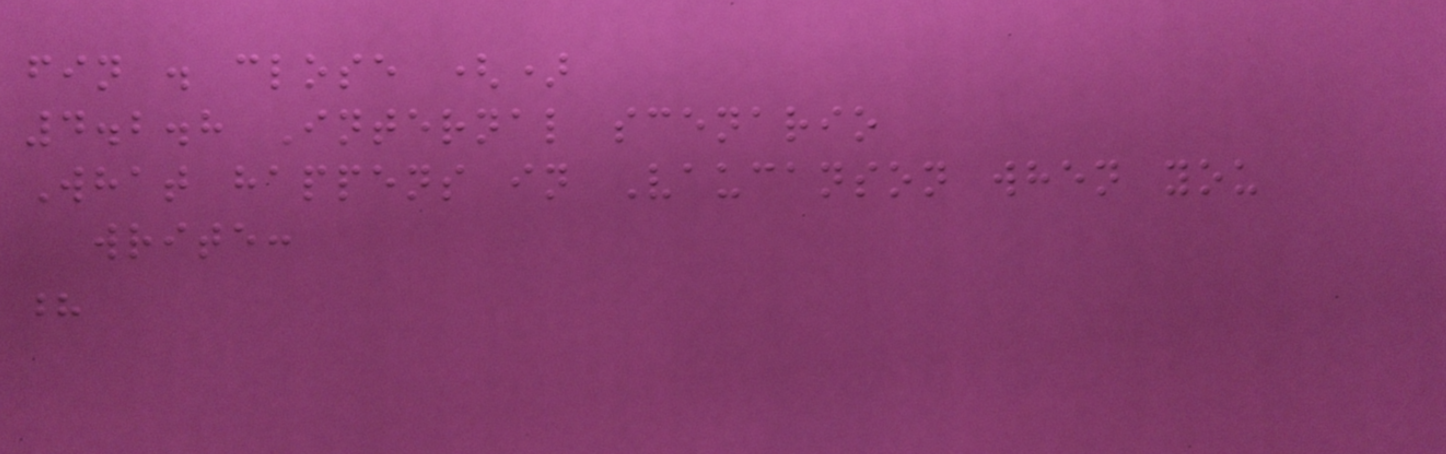fin . close ()
4.2.8 Internal scenario
What happens in Vaucanson when you
write:
?
